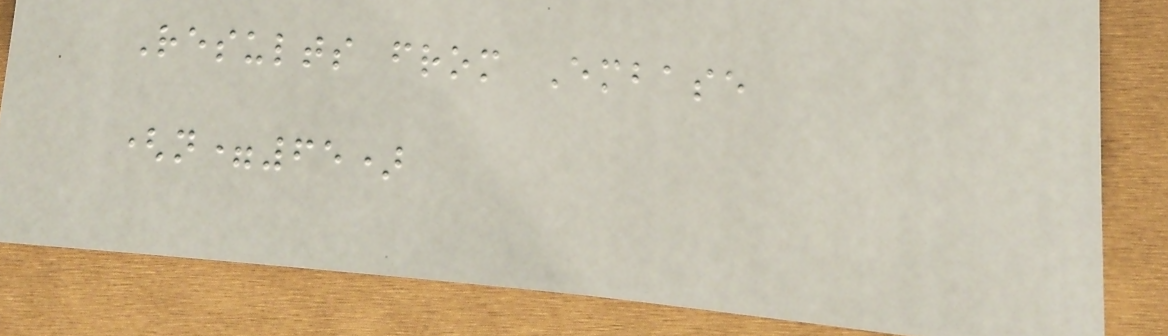Results from Embase
(n=65)
